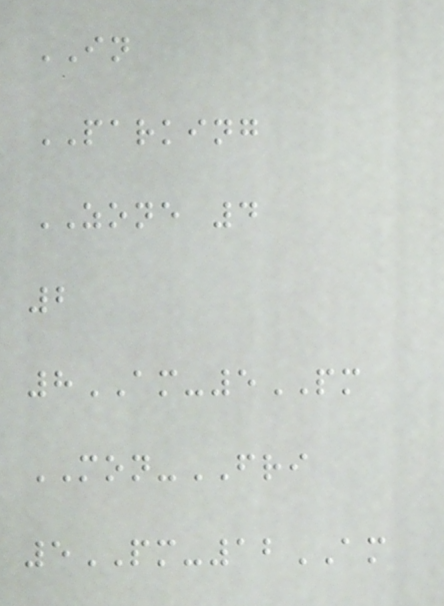IN
PARKING
ZONE 4
2
8AM-5PM
MON-FRI
5PM-12AM
